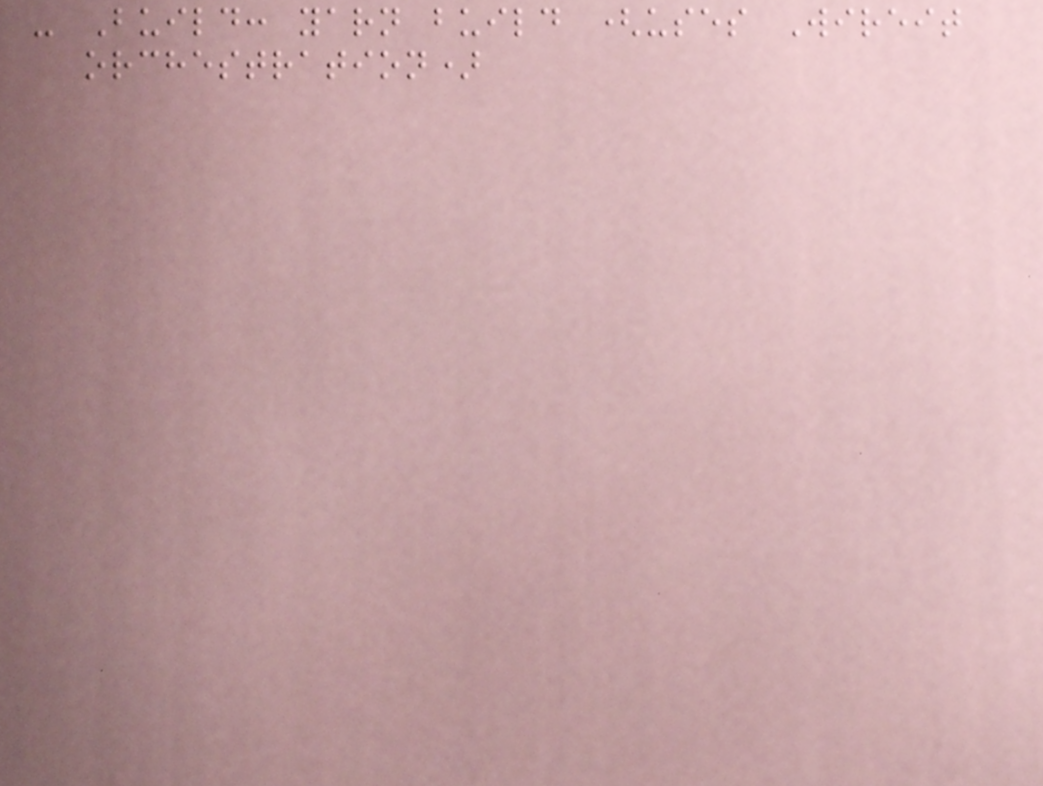- Build: yarn build (uses Wireit
orchestration)
